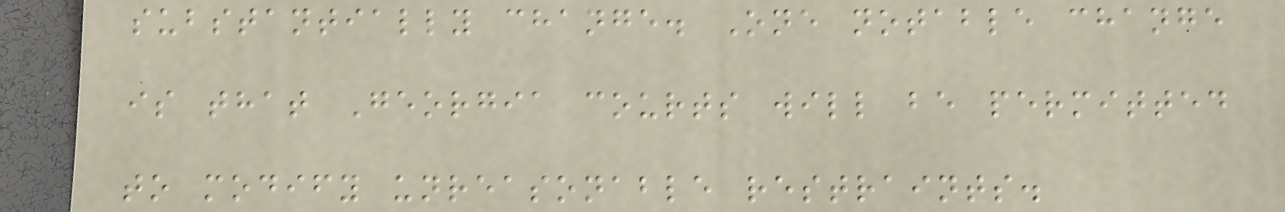substantially change. One notable change
is that Georgia courts will be permitted
to modify unreasonable restraints.
